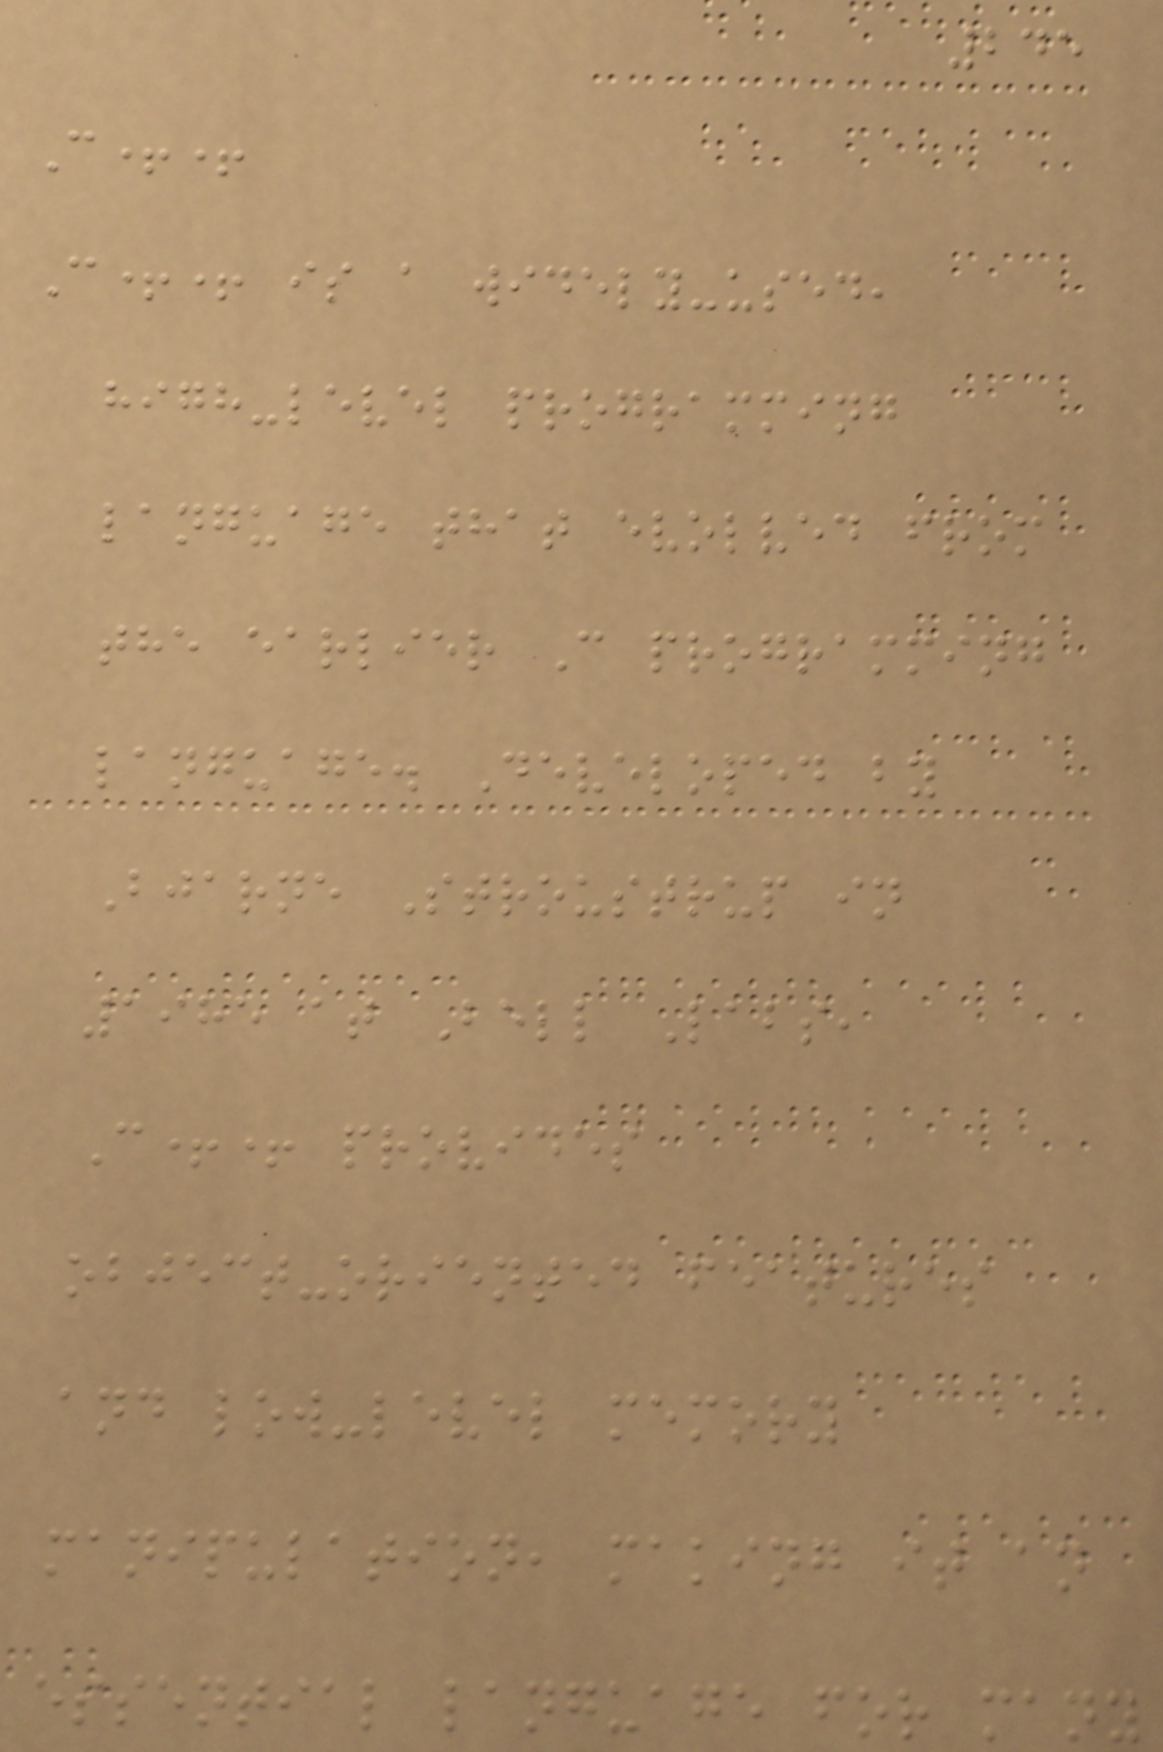245
C++
C++ is a widely-used,
high-level programming
language that evolved from
the earlier C programming
language. Developed by
Bjarne Stroustrup in
1985 at Bell Labs,
C++ provides
object-oriented features
and low-level memory
manipulation, making it an
essential language for many
